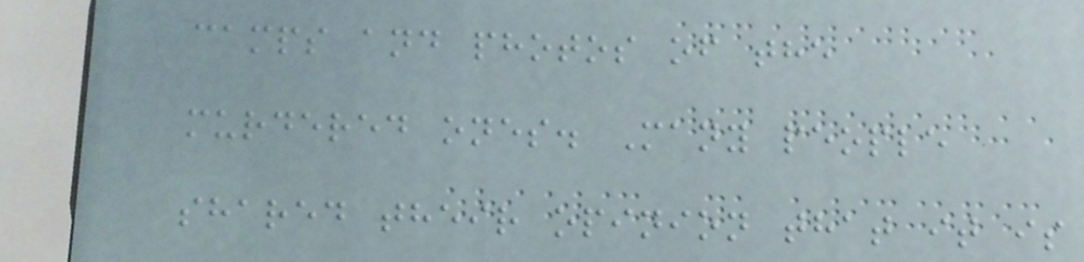camps and photos of the
murdered ones. Many people
shared their opinion that it is
